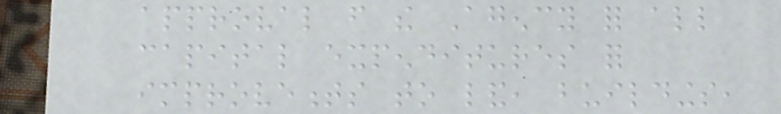approval from the Agency for all
capital expenditures for
improvements to land, buildings,
